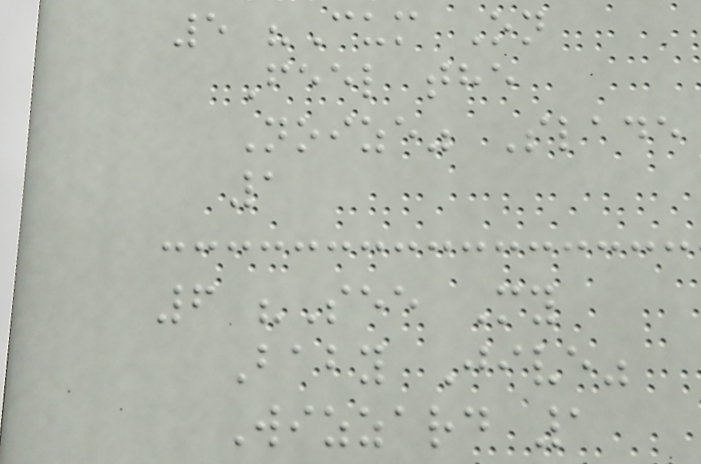5 "Cum On
Feel the
Noize" Slade
1
6 "See My
Baby Jive"
Wizzard 1
